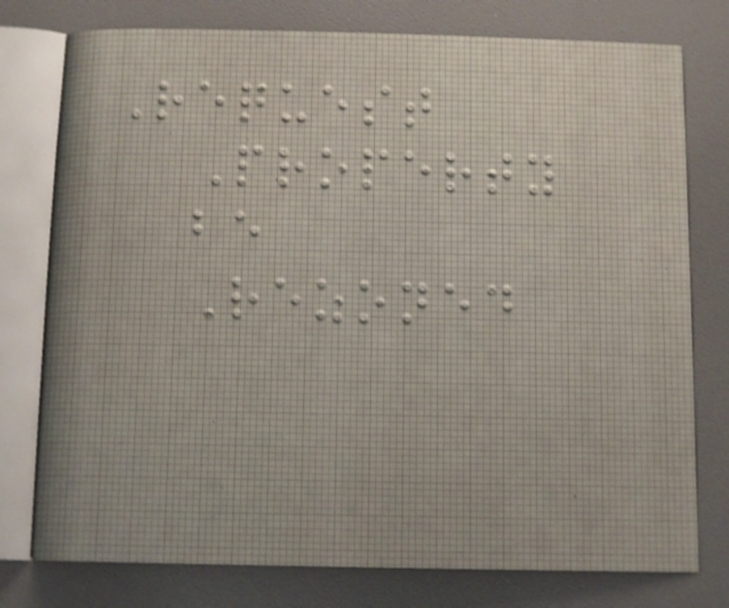Request
Property
be
Rezoned
